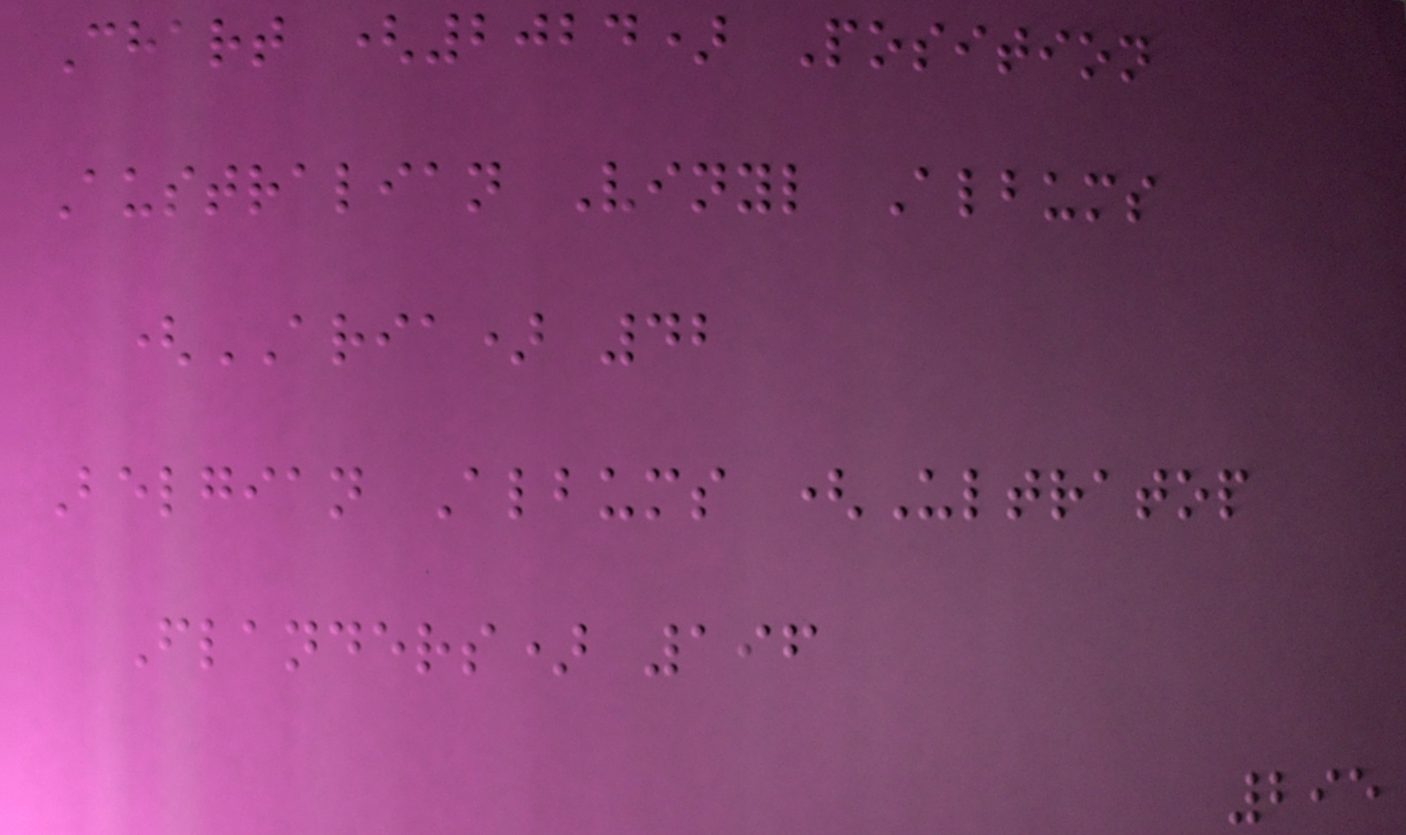Chart (2024) Position
Australian Vinyl Albums
(ARIA) 42
Belgian Albums (Ultratop
Flanders) 196
295
